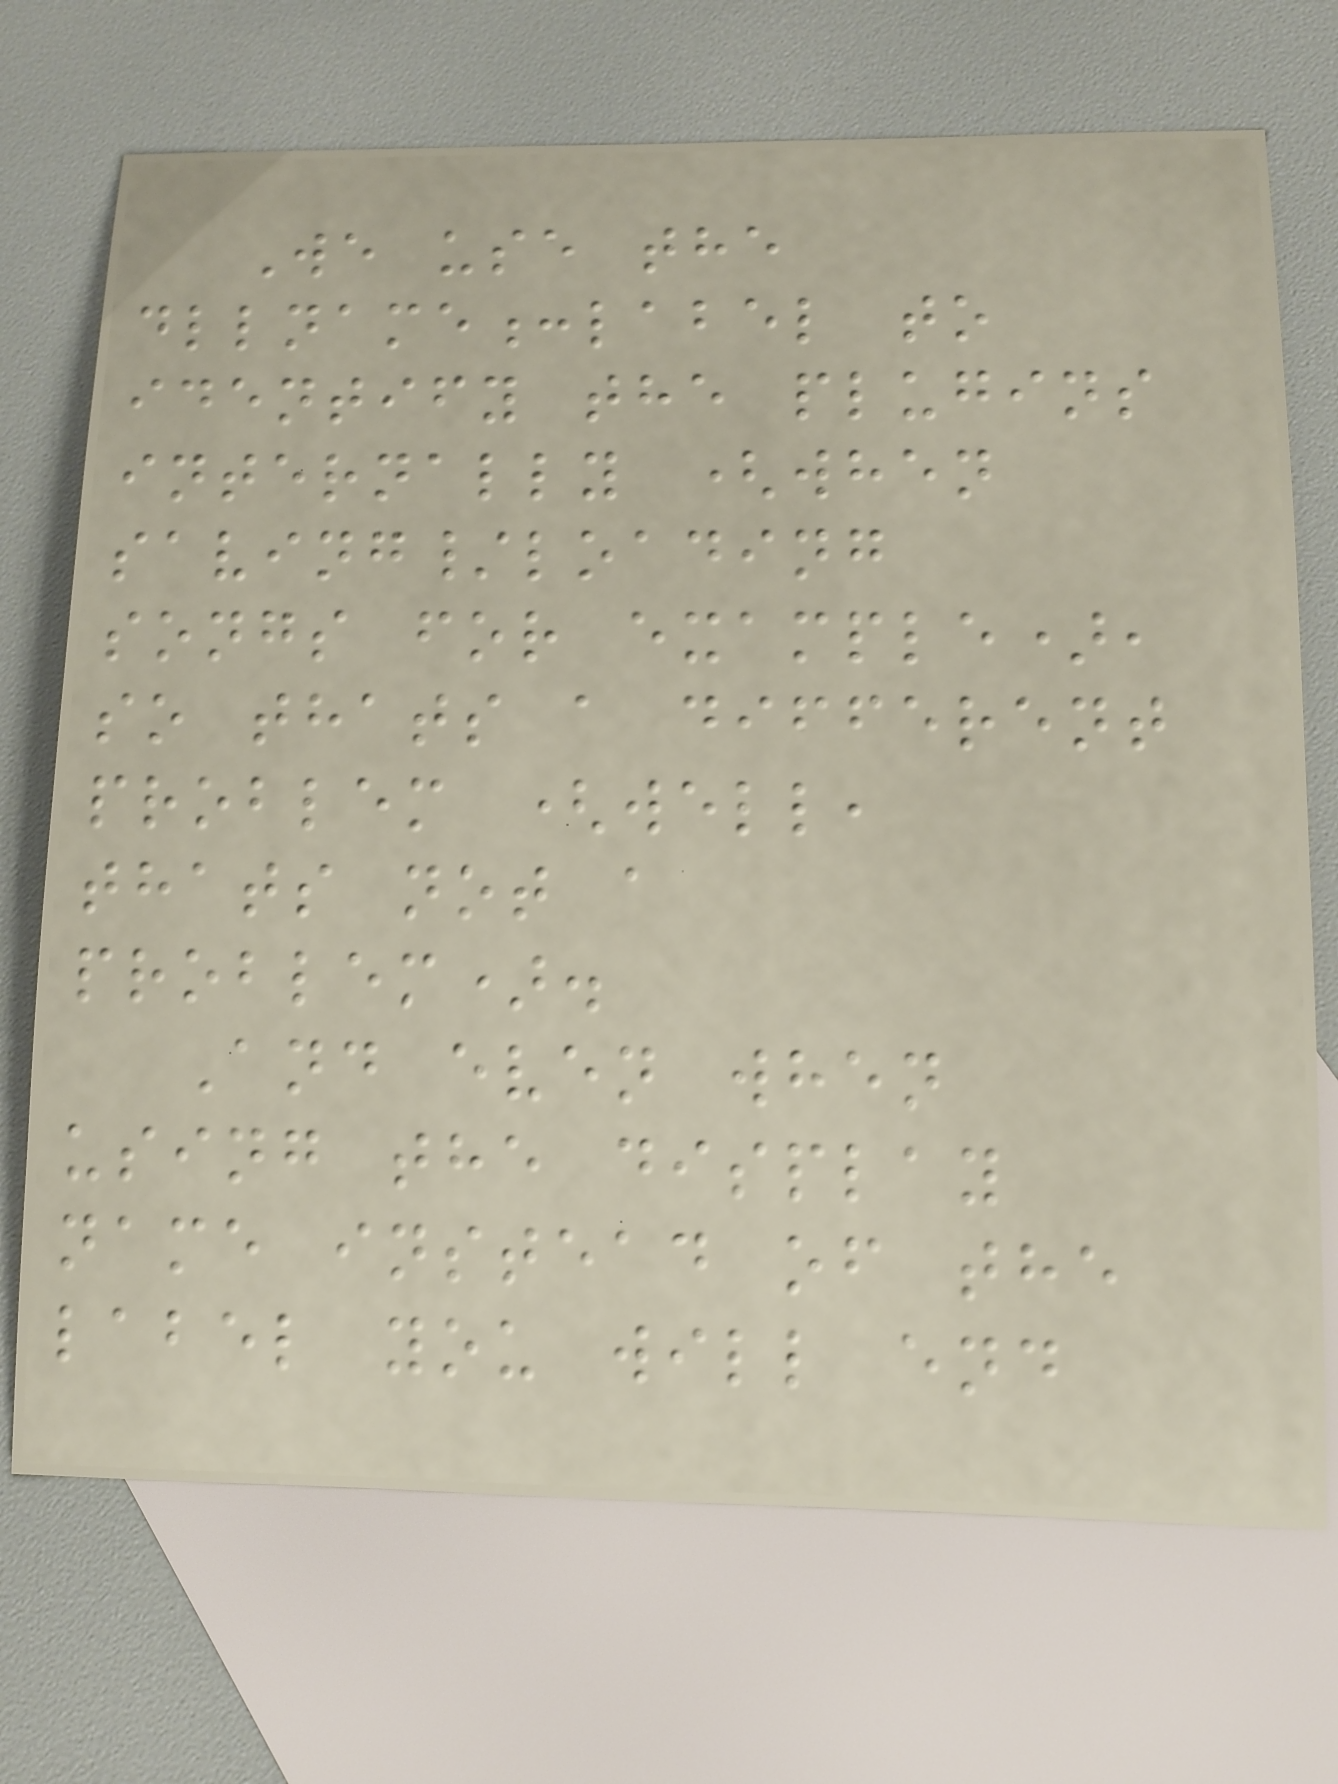We use the
dllname:label to
identify the plugins
internally (when
saving/loading
songs for example),
so thats a different
problem (well,
thats not a
problem).
And even when
using the display
name instead of the
label you will end
